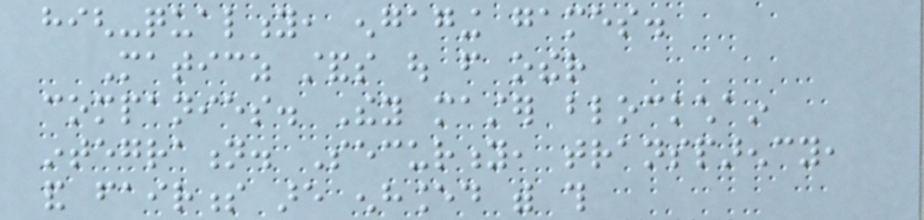high-quality, engaging games.
Maticz stands out from other
companies. They master blockchain
integration. Security, transparency,
and fairness are enhanced with this
